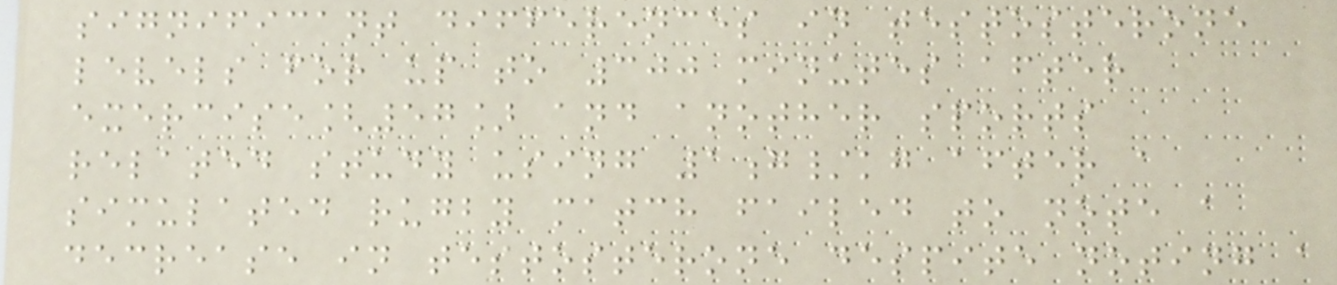significant differences in testosterone
levels for up to 300 minutes after
exercise[57] and another sports
related study using 1g/kg after a
simulated rugby match failed to note a
decrease in testosterone despite noting a
